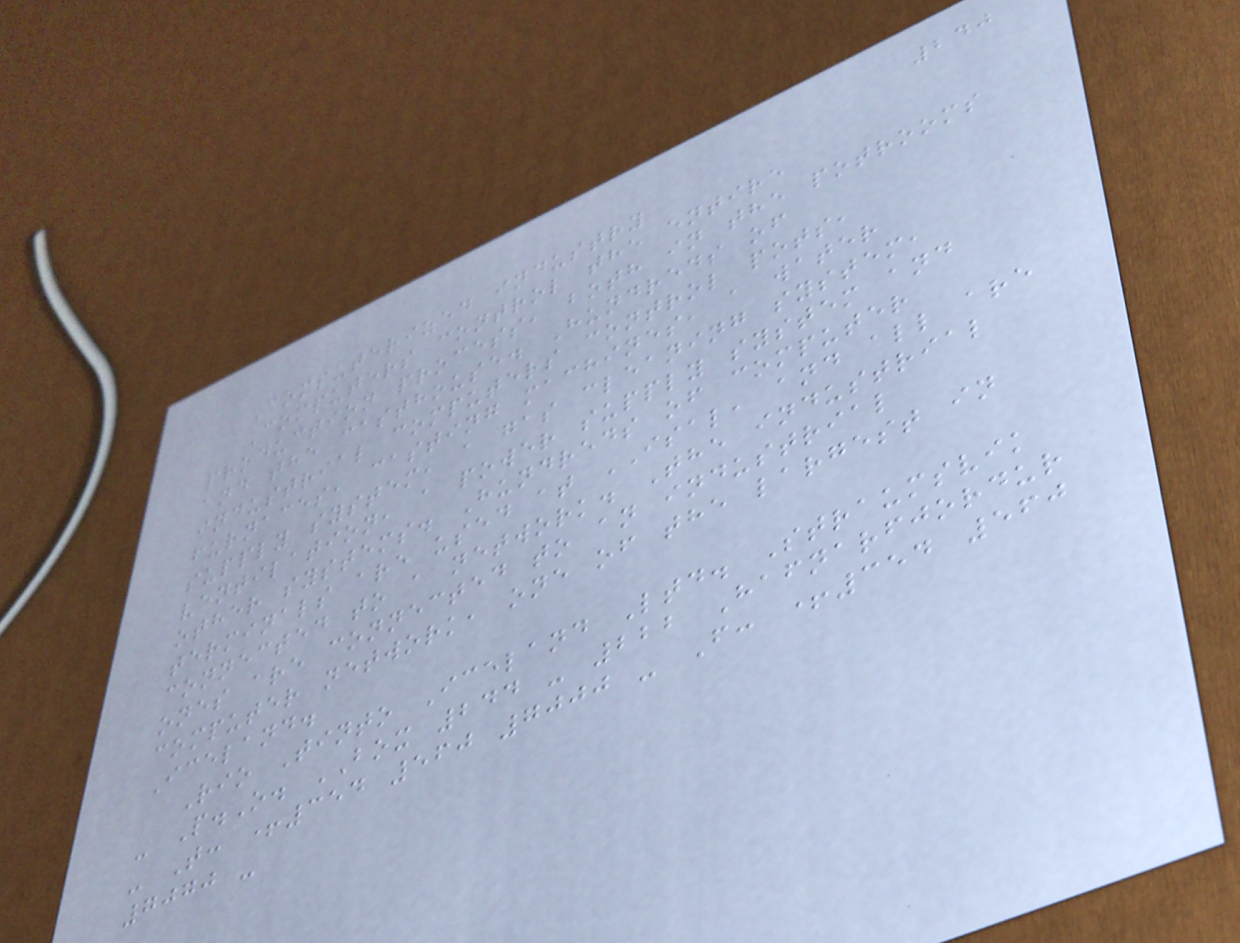240
Computerized industry
Computers control the entire
production process, both in the potrooms
and the casthouse. Hundreds of
industrial computers control pots,
furnaces, casting machines, a water
supply system, a gas cleaning system,
ventilation, a power supply system and
other systems. Hundreds of computer
terminals are used at ISAL, and all are
connected to a network. The industrial
ones are connected to an industrial
computer network, one of the largest in
Iceland.
Rio Tinto Iceland Ltd. Straumsvik
- P.O. BOX 244 - 222 Hafnarfjordur
- T: +354 560 7000 - F: +354 560
7070 -
